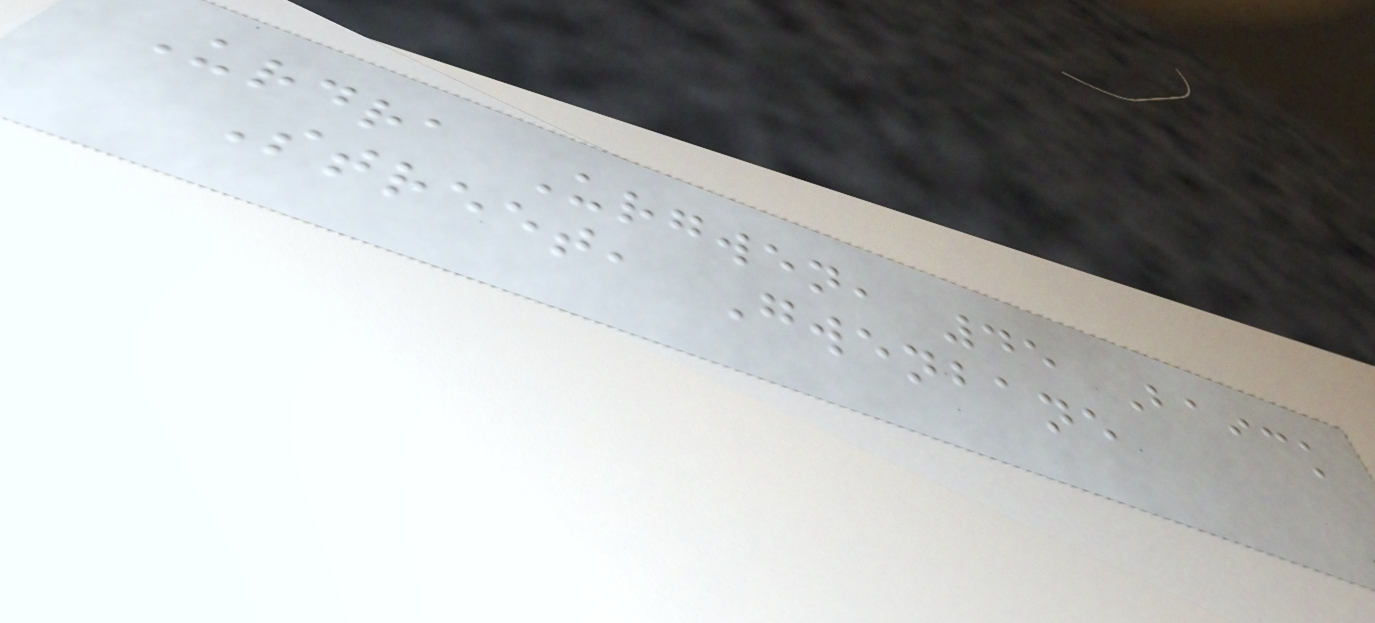Urdra Urgwen, 45 Baick
Street, Gwenbane
